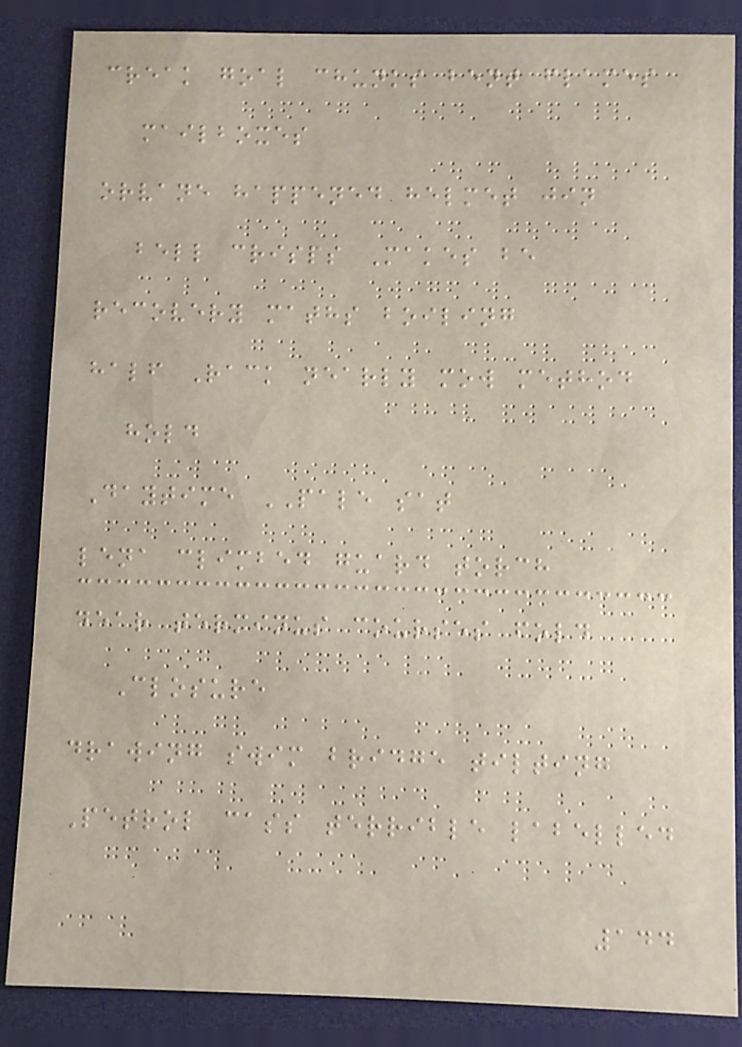creak goal chunks bent flames
mailboxes
orvane happened helmet jin
bell crisps Makes be
recovery maths boiling
half Rack nearly mow method
hold
Daytime PALE sat
lena climbed guard torch
dear terminus courses fold
Closure
drawing swim bridge tilting
Petrol cass terrible labelled
144
